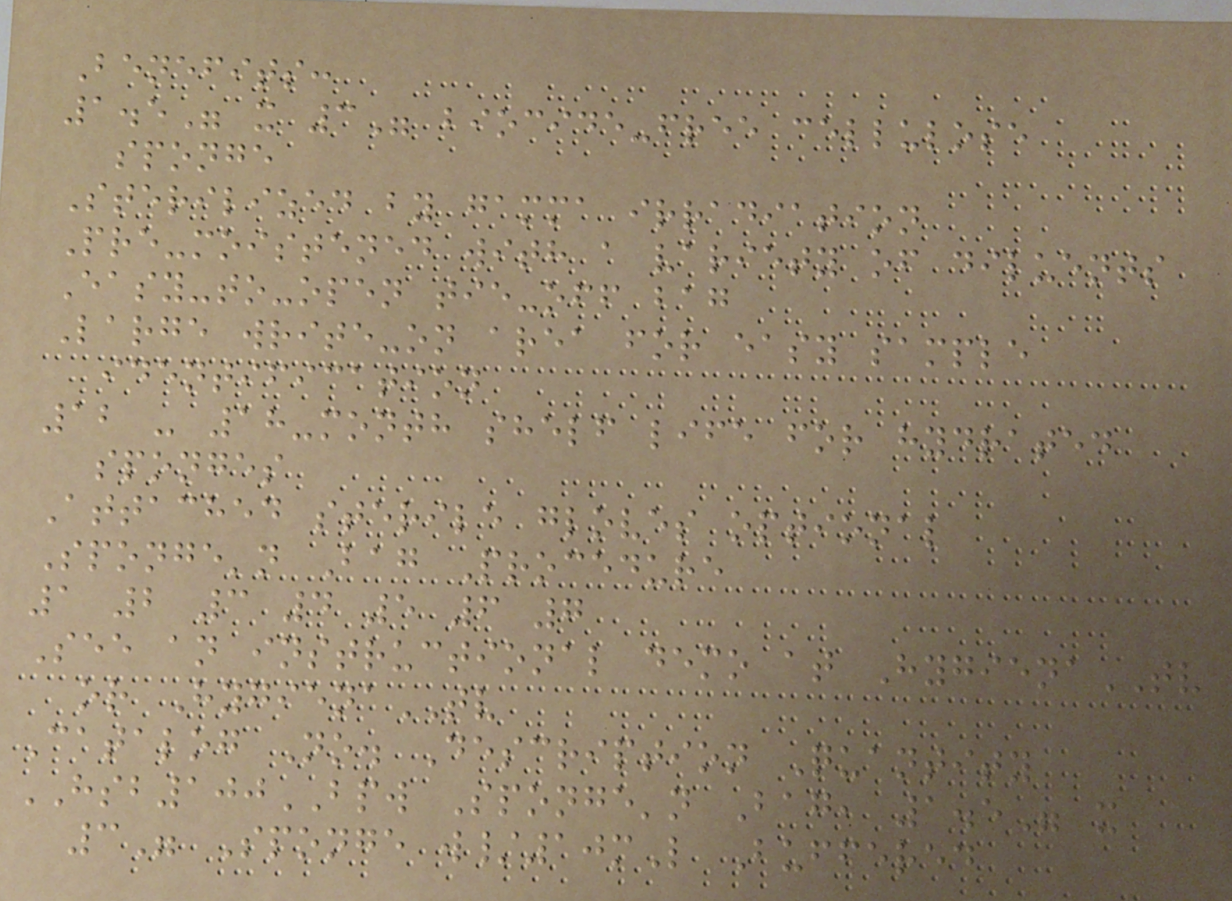Benefits:
1.5" x 3" biocide-free cellulose
sponge
Sterilized by gamma irradiation
Pre-moistened with a variety of diluents
Easy-to-open tie-off bag
Large write-on area for easy sample
identification
12 - 18-month shelf life for hydrated
sponges
Attached sterile gloves optional
Sponge'n Bag Procedure
1 2 3 4 5 6 7
See an instructional demo at HygienaTV
or HygienaTV
Catalog No. Description Quantity
HSB100BPW Sponge'n Bag, 1.5" x
3" Sponge w/10mL Buffered
